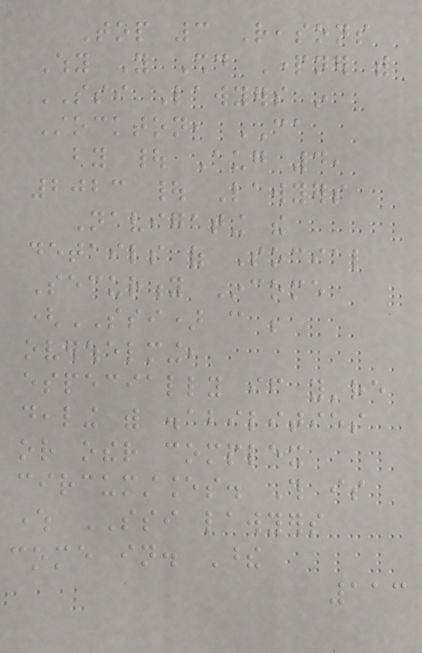Top 3 Reasons
Why You Should Partner with
SSI Lawyers in
Stockton, CA
by | Aug 4,
2023 | Lawyers
Navigating the
details of Social
Security Income
(SSI) can be
overwhelming,
especially if you're
dealing with disabilities
or other complex
circumstances. This is
where SSI lawyers
come in. These
113
